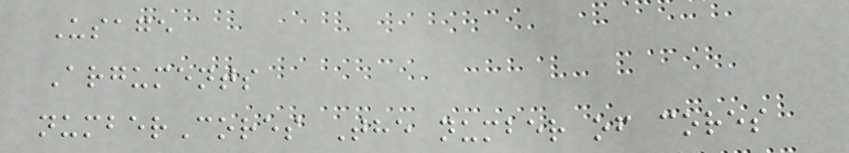Usage
Arguments
numberCores The number of cores
